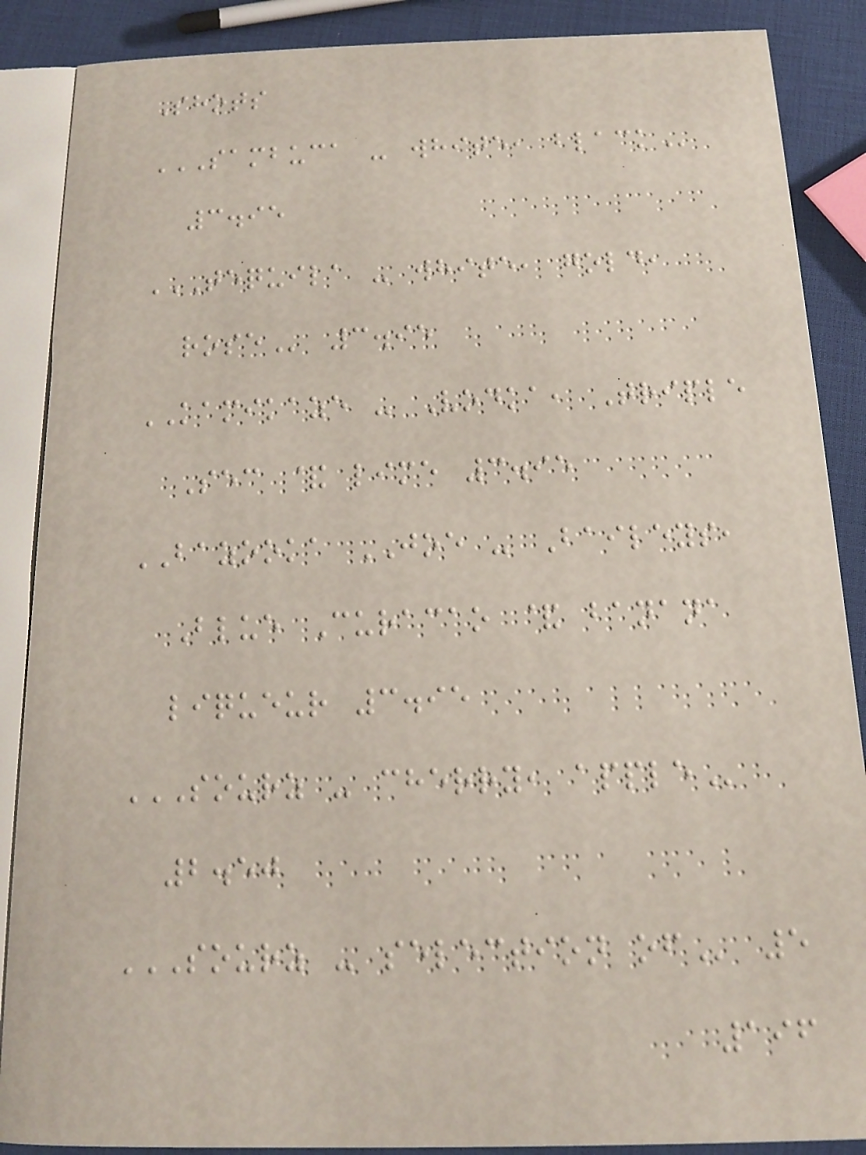Shots
SAMBUCA - WHITE, BLACK
3.95
TEQUILA - WHITE, GOLD,
ROSE 3.95
KAMIKAZE - Vodka, Triple
Sec & lime 3.95
BAZOOKA JOE - Baileys,
Blue Curacao & banana
liqueur 3.95
SOURZ - CHERRY, APPLE
2.50
SOURZ - SELECTION OF 5
196
